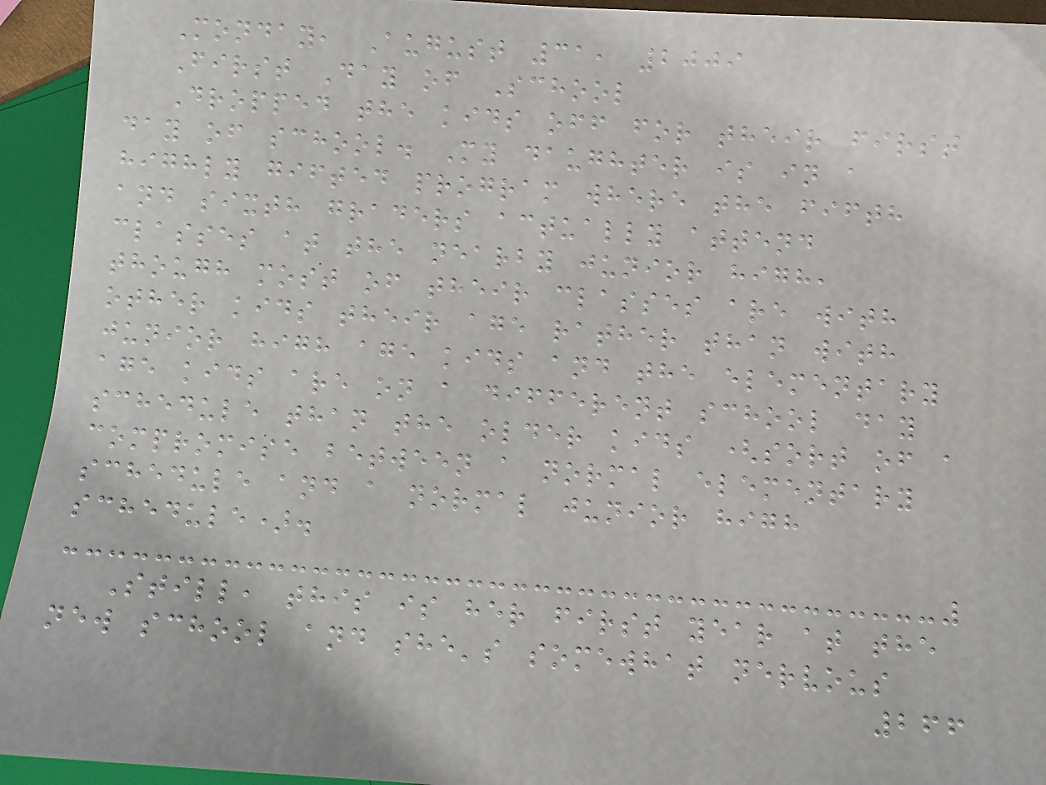Monday, August 31, 2009
First Day of School
Dropped the kids off for their first
day of school. My daughter is in a
highly gifted program where the fifth
and sixth graders actually attend
classes at the nearby junior high,
though most of their classes are with
other kids their age rather than with
junior high age kids and the elementary
age kids are on a different school day
schedule than the older kids (sort of a
compromise between a normal elementary
schedule and a normal junior high
schedule).
Still, this is her first year at the
new school and she's somewhat nervous
266
